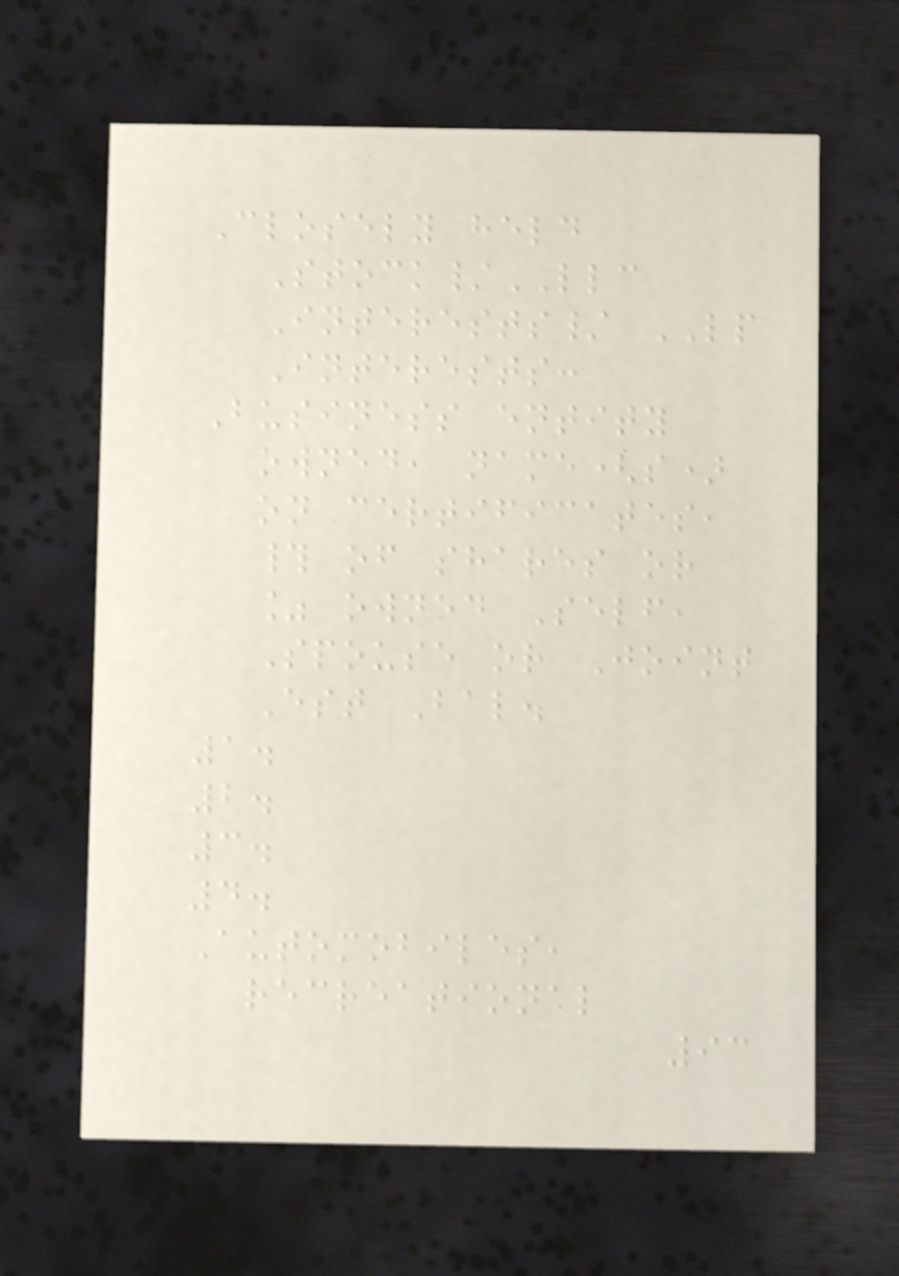Closely held
Stock/LLC
Interests/ LP
Interests:
Business entity
owned, name(s)
on certificates,
# of shares or
% owned Self,
Spouse or Joint
Est Bal.
1.
2.
3.
4.
Automobiles,
recreational
93
